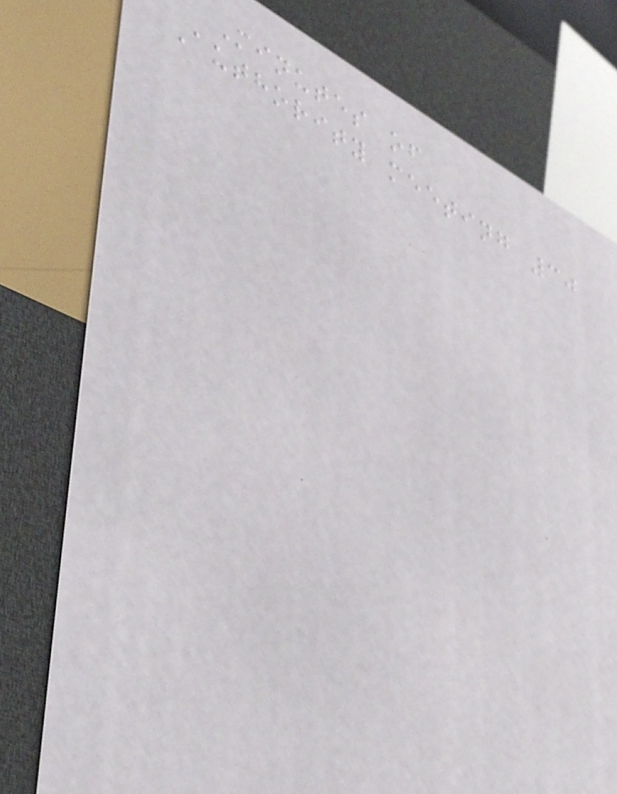Minutes of
Authority meeting 30
